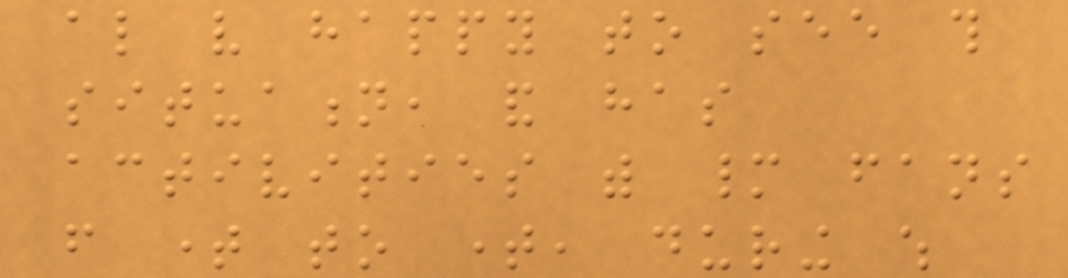also very happy to see this
situation, and has
activities with many fans
from time to time, during which
